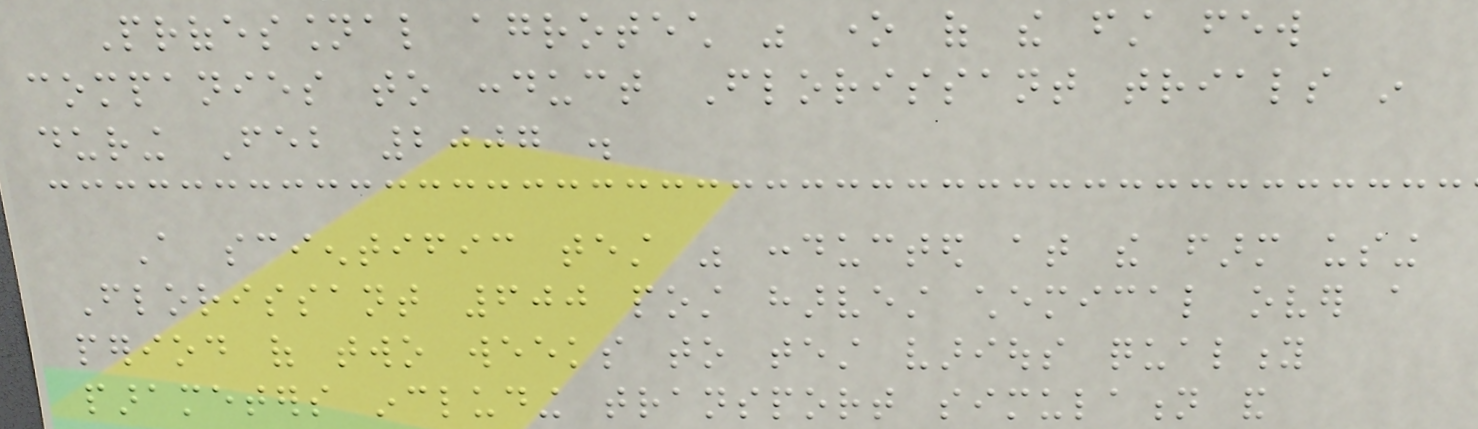Professional agrotech was one of the first few
companies to conduct Florissant trials in
during Feb 2007 .
A scientific test was conducted at the farm using
Florissant 600 post harvest chemical over a
period of two weeks to test various quality
parameters including transport simulation and
